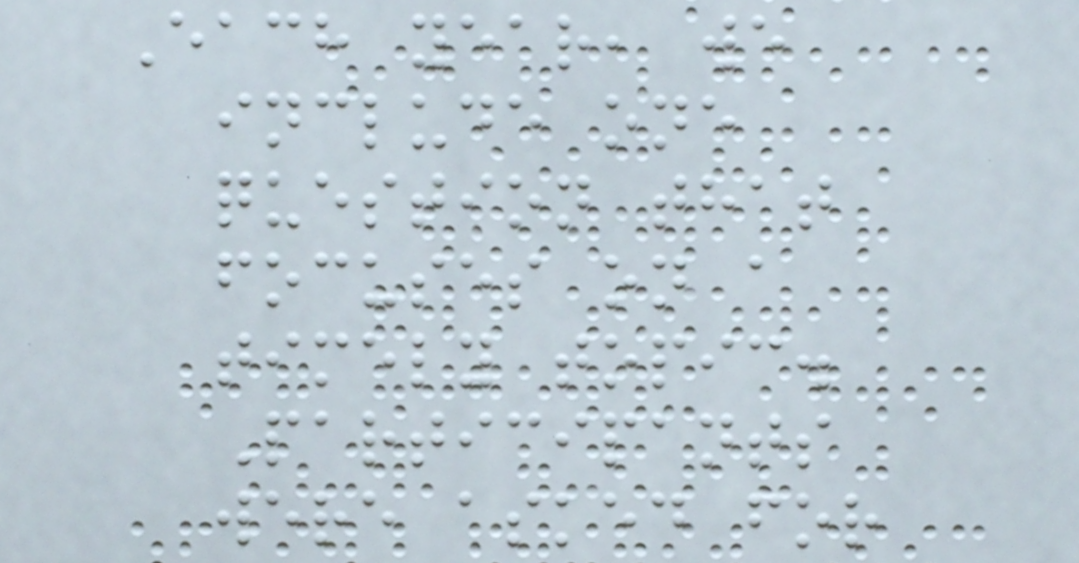Each year, we
include one
question that
focuses on a
timely topic.
Participants
were asked for
